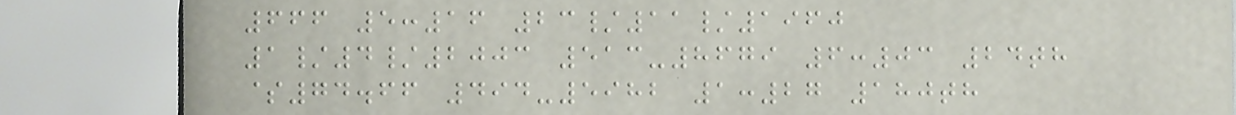666 5:16 23/11/1960
1/4/2003 513-8679 6:03 24th
$74.66 494-5982 1:27 180th
